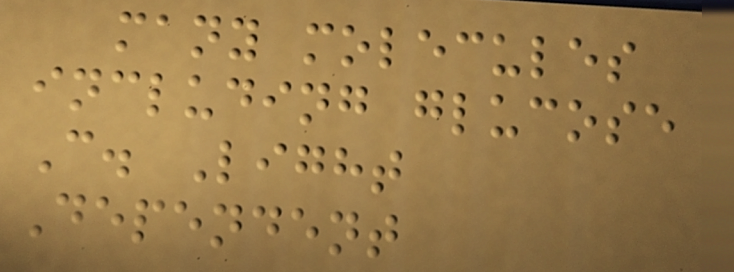many molecules
including glucose
C. Light
Dependent
